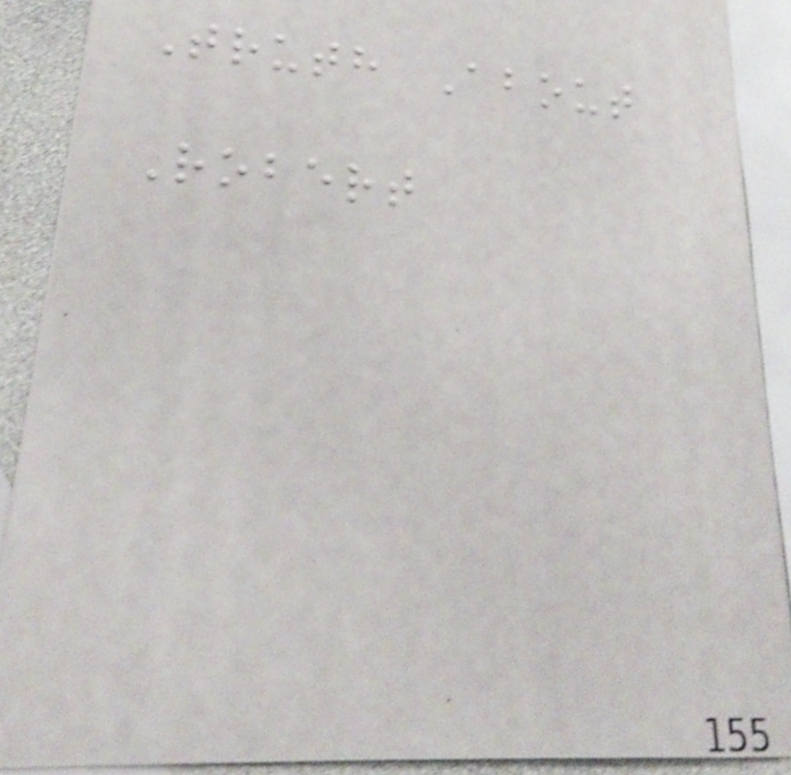Truth About
Robert
